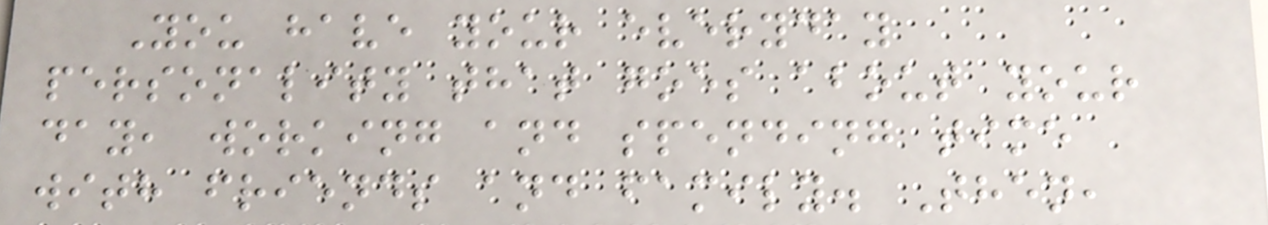You have your everyday
personality that goes about your
day, working and spending time
with friends and family. Then,
